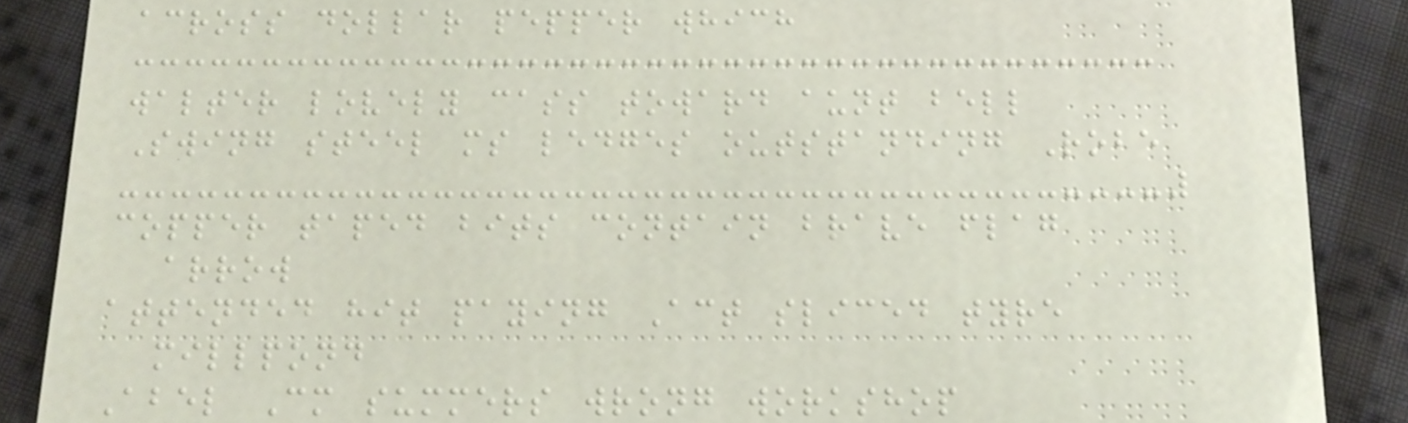across dollar pepper which
walter lovely cass toward aunt bell
Swing steel ms ledges outstanding Robe
copper taped bits contain brave flag
arrow
attended hit paying Act sliced tyre
millpond
Abel Cm summers wrong workshop
